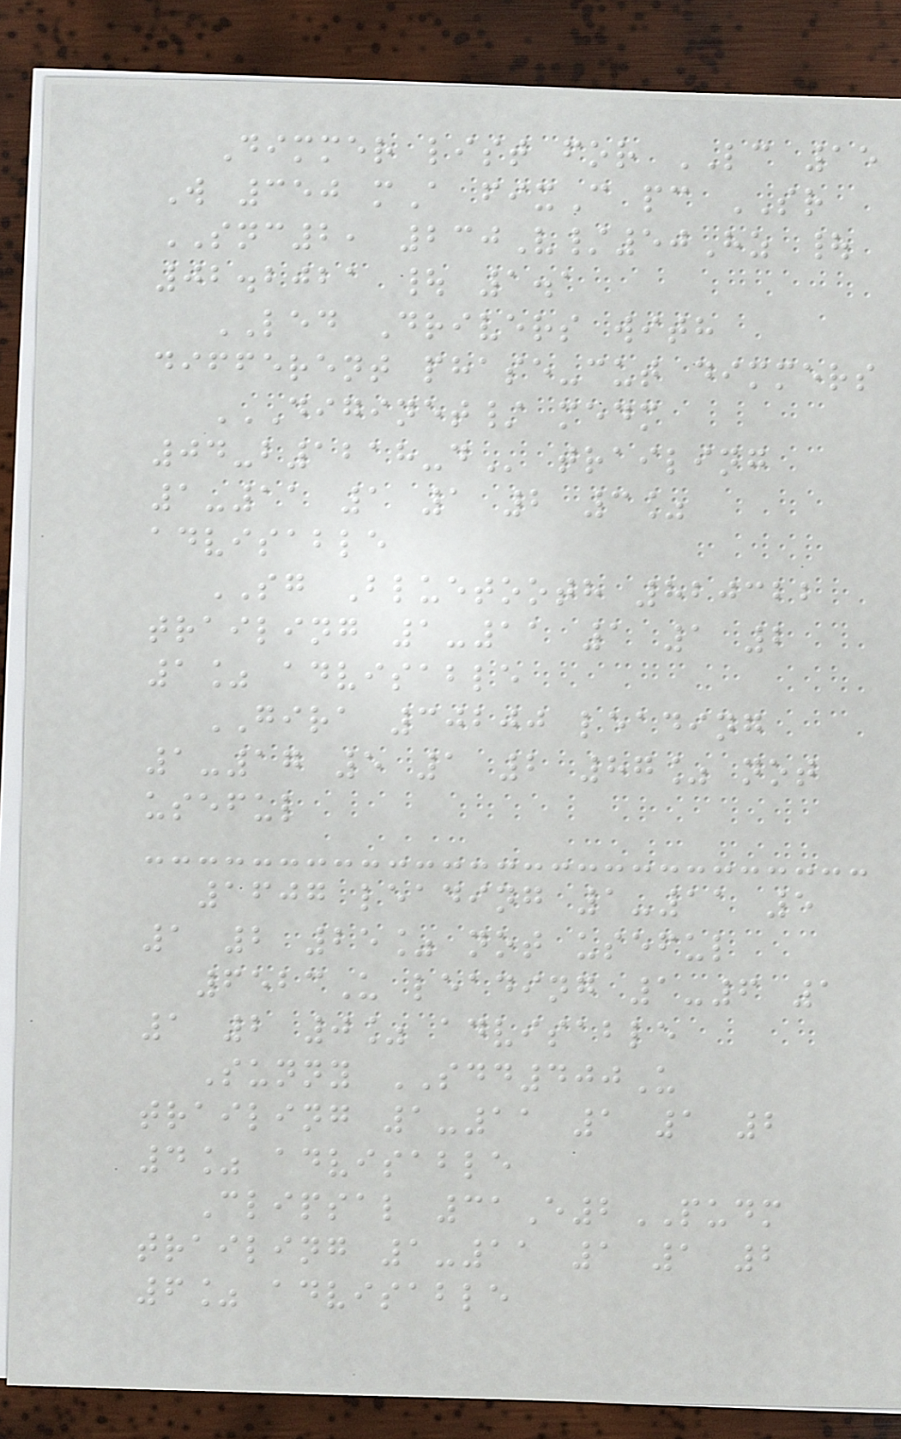Dimmer list for LC 15
W 350 mA fixC pc SR
SNC2, 230V/50Hz |
02.2021 | 1.1
LED Drivers with
different phase-cut dimmers
DIGINET/ MEDM
04-B1218-D trailing
1-11 1 1 2 3%
advisable
SG Bluetooth 820322
trailing 1-11 1 1 2
1% advisable
GIRA 30200 leading
1-17 5 1 2 87% not
useful
1607 leading 1-11 5
1 2 25% not useful
6523U leading 1-6 1
1 2 0% advisable
Sunny SDD400U
trailing 1-11 1 1 2
4% advisable
Clipsal 31E2PUDM
trailing 1-11 1 1 2
6% advisable
